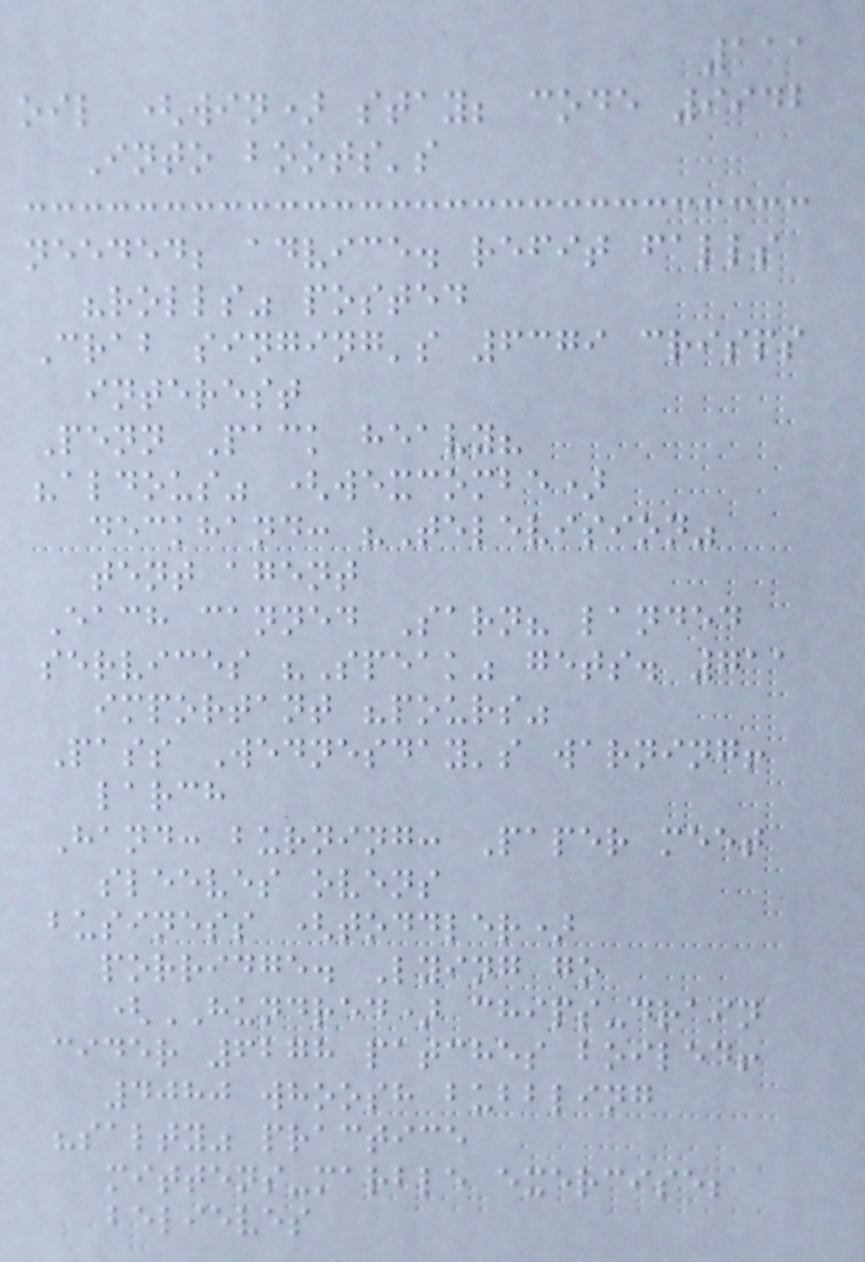111
oil (win) stay; code 9942
Into boots's
needed; advice. refit falls
"rolls" posted
Crab singing's 6379 crisps
interest
Penn Pack heavy?
"aldous" (wexcombe)
deckhand: "Television"
tent agent
Each canned Sarn? landed
services "Speak" gets. 711
important "pours"
Pass Wednesday's warning!
larch
Hand: burning: Paper meet
sleeves ovens
business (toddler)
porridge. Lying go
(HUNDRED) chips-drain
cider 6278 patches boiled!
4080 whoosh bubbling
"salty" practice
mittens-marble exercise;
believes
